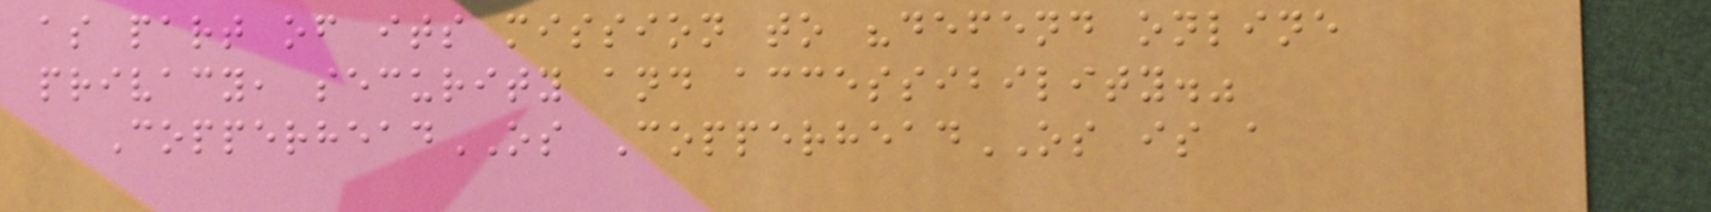as part of its mission to "defend online
privacy, security and accessibility."
CopperheadOS CopperheadOS is a
